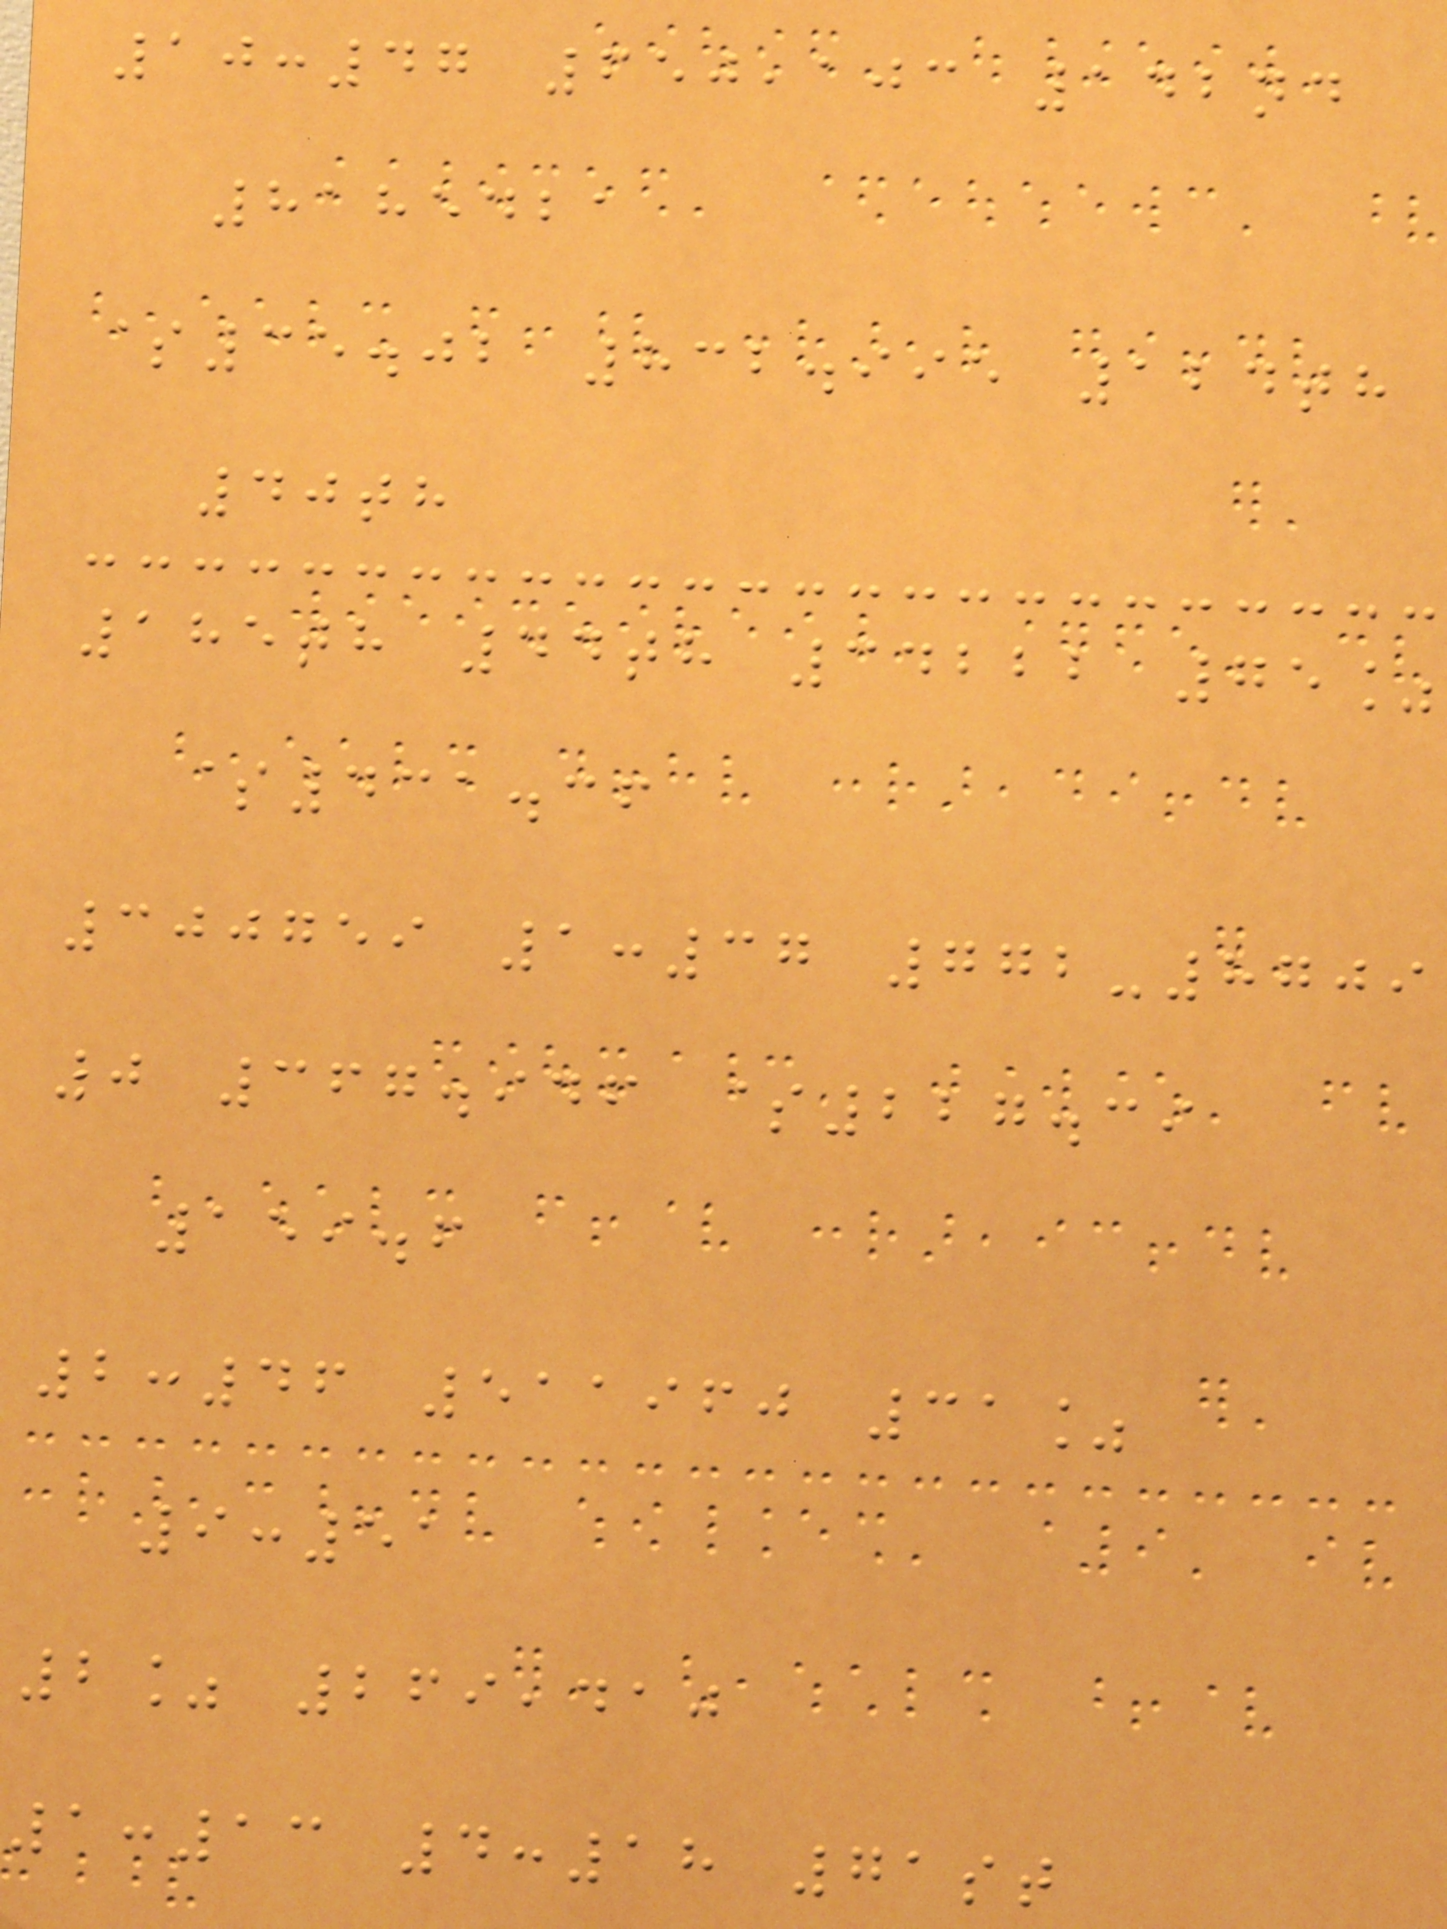10:47 650,103 142nd
8185421
$35.02 832.995 124th
40th
185th 44th 34222 75%
$431.36
300759 1:37 772-8709
0 367.946 $227.39
159.6
2:46 511960 31%
9:51
2% 269,410
1:13 4:18 71st
